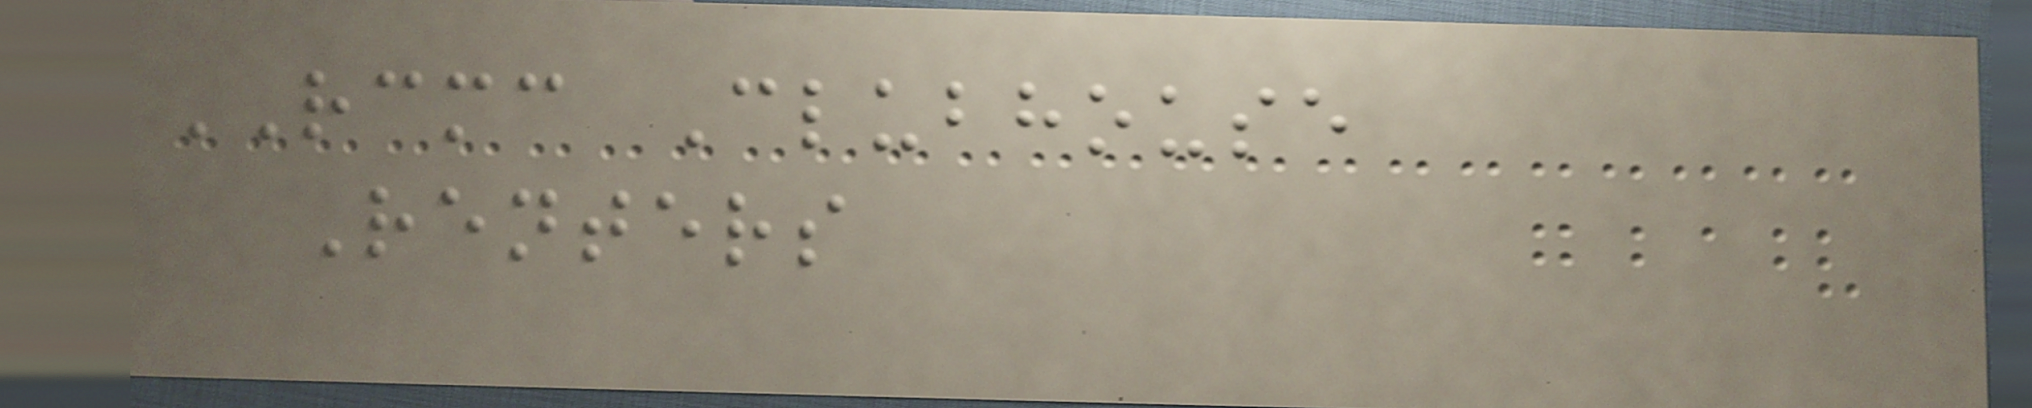RCMC Clubhouse
Renters
